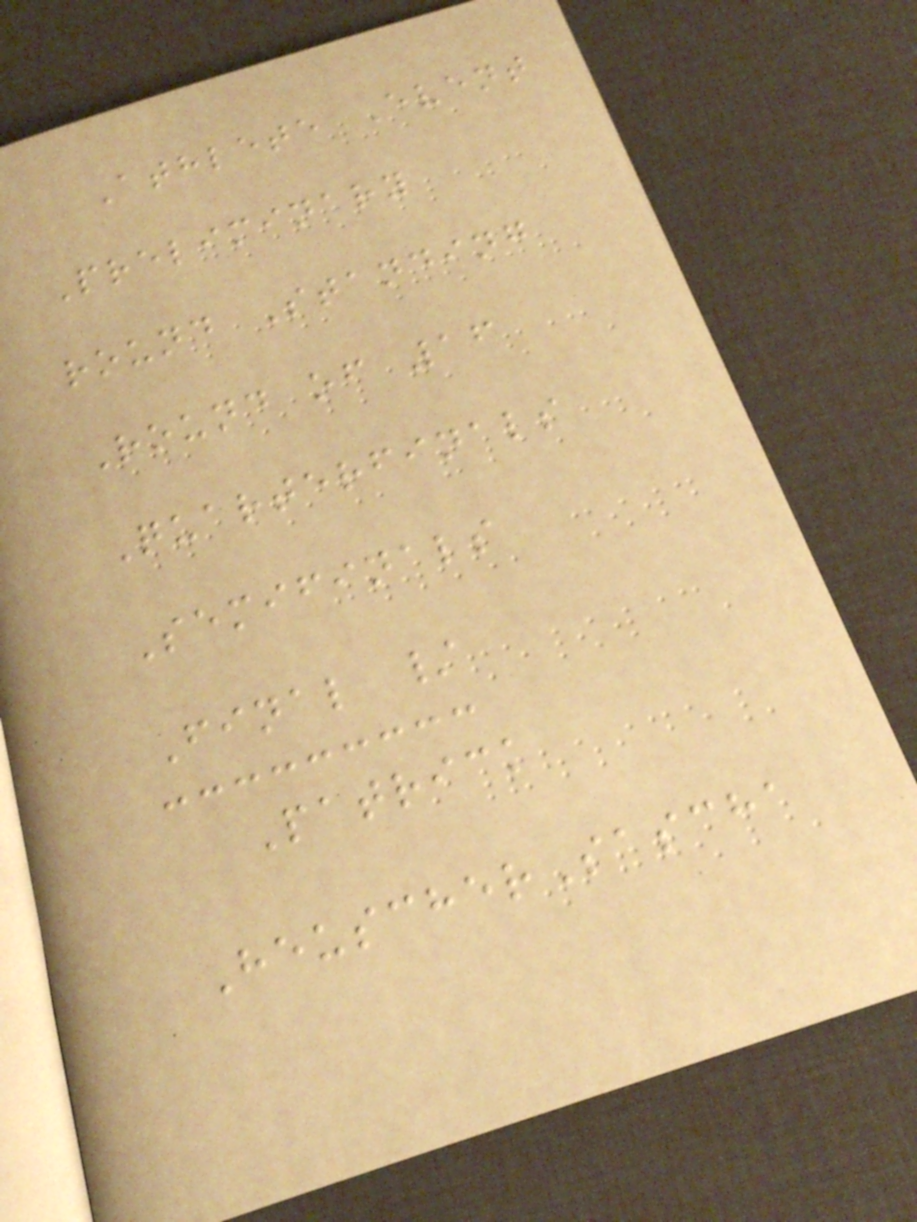Athlete Event
Preliminary
round Standing
Round of 16
Quarterfinals
Semifinals
Final /
Patrick
HeuscherSascha
